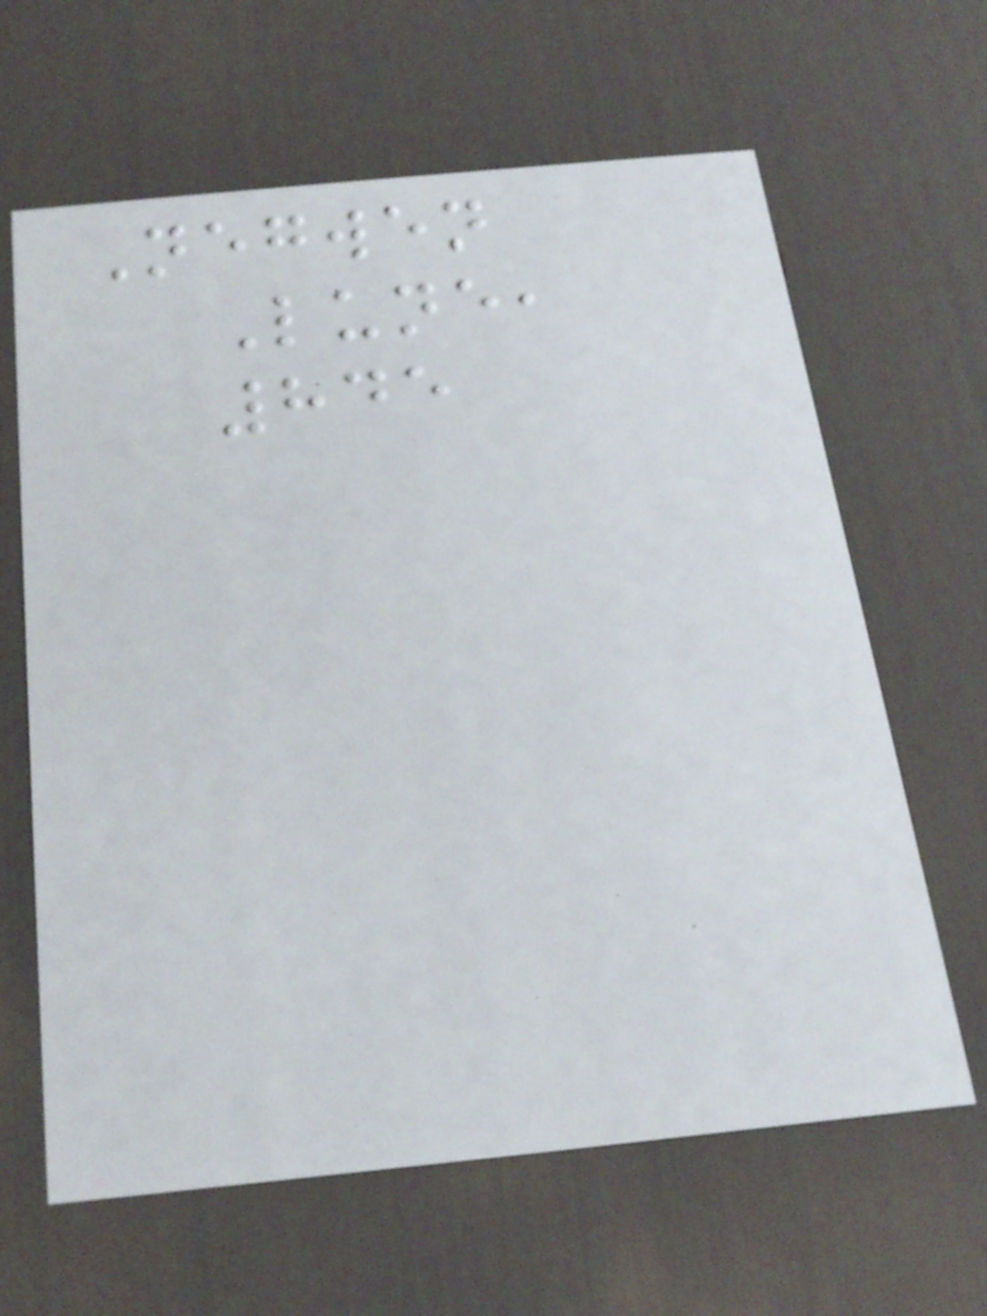Negwen
Lune,
845
